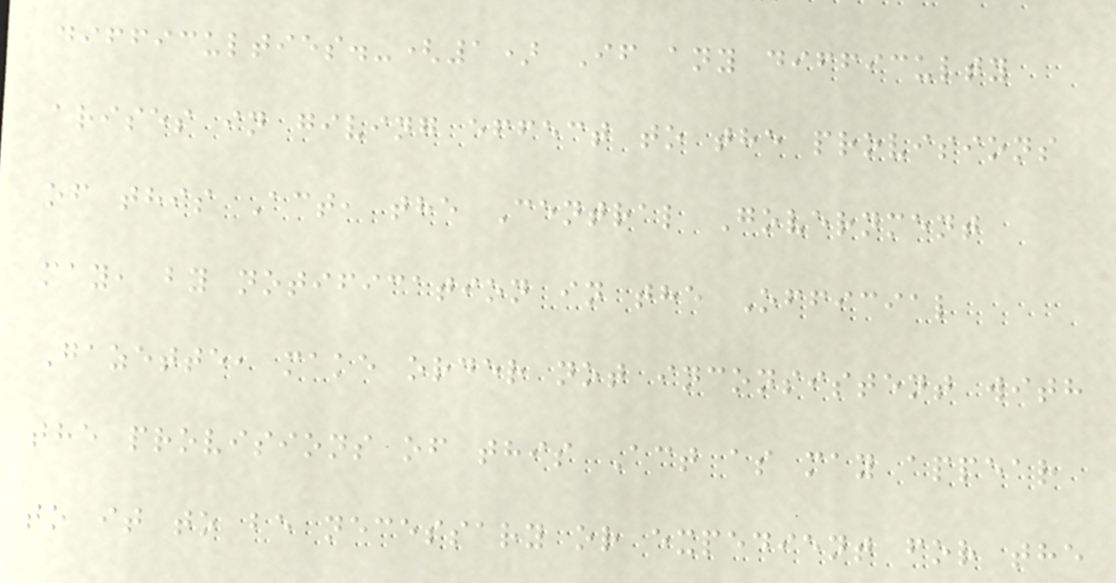difficulties.-(1) If any difficulty
arises in giving effect to the provisions
of this Act, the Central Government
may, by notification in the Official
Gazette, make order not inconsistent with
the provisions of this Act as may appear
to it to be necessary or expedient for the
